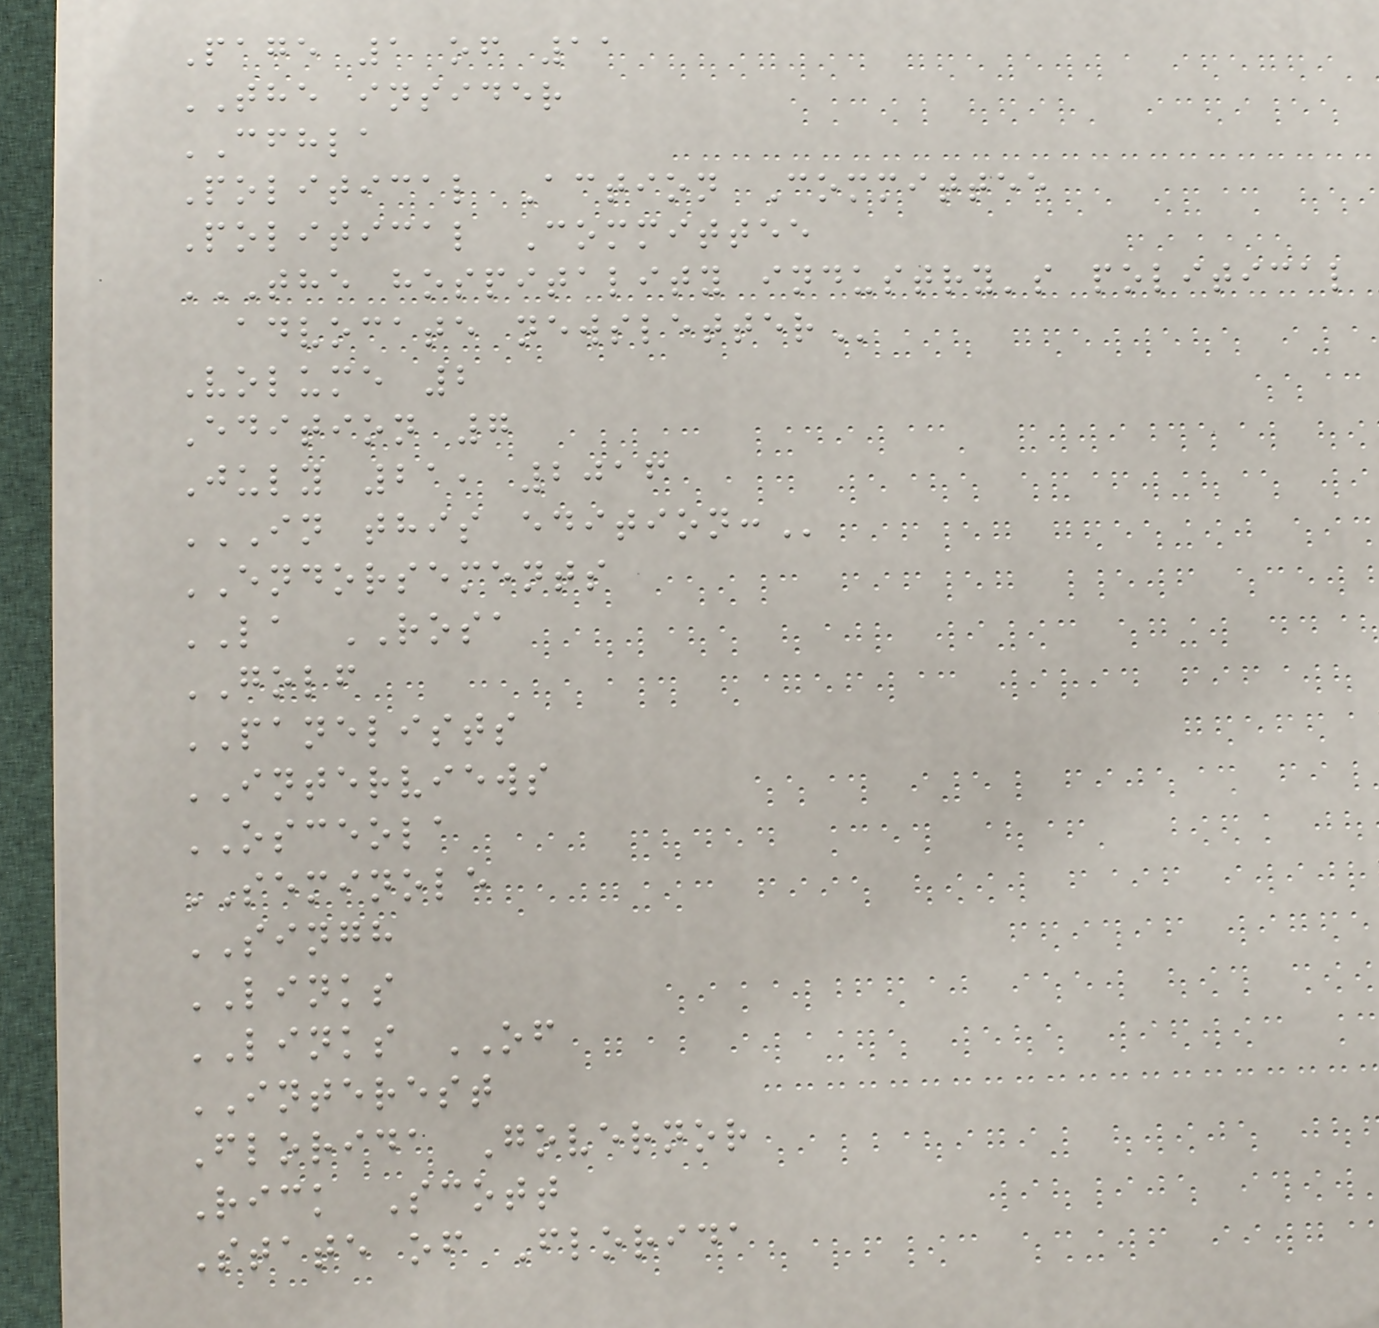Page 1 of 11
THE insider
CFHLA
Political Action Committee
Political Committee
THE HOSPITALITY INDUSTRY'S POLITICAL
ADVOCATE NEWSLETTER
Volume 2
Edition 7
July 21, 2016
IN THIS EDITION:
ENDORSEMENTS
LA ROSA
GOLF
PANELISTS
INTERVIEWS
OSCEOLA
SEMINOLE
SINGH
LINKS
LINKS OF
INTEREST
Florida Governor
Rick Scott
State of Florida
